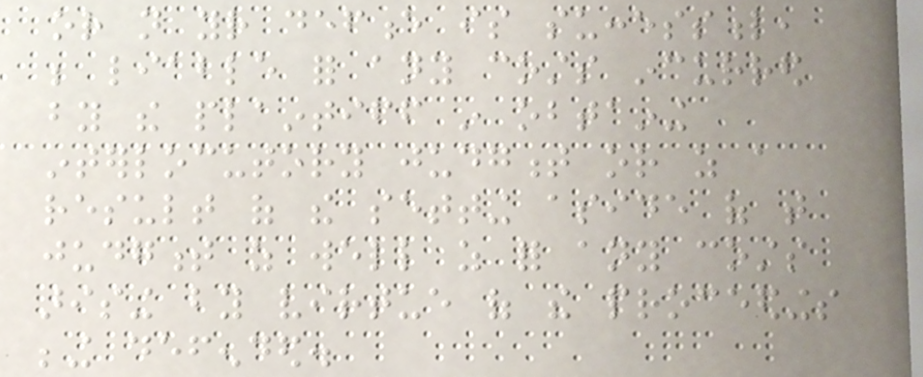or not your defence is successful,
be liable for any costs incurred
by the plaintiff in obtaining
interlocutory judgment or as a
result of the setting aside of that
judgment as well as for any costs
arising by virtue of the proceedings
being defended.
